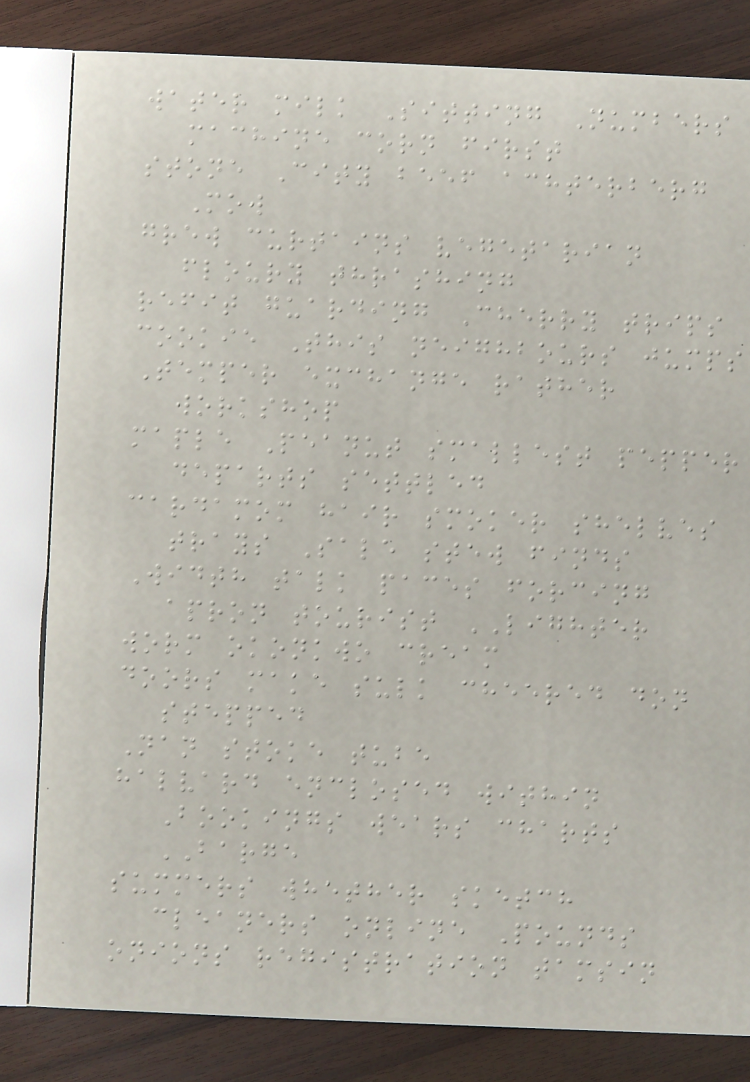water milk Sitting Numbers
machine corn first
stone City beef achterberg
Mow
grew curtains vegetarian
floury thrashing
refit guarding Cherry trips
cookie This neighbours jumps
Temper exchange rather
workshop
maple Peanut smallest pepper
departs settled
cardamom hair smoker shelves
trays Sale stew finds
Width talk paces forcing
apron tourist LIGHTER
worm okonkwo cream
doors make sulk cheered don
stepped
Nan stoke tube
halvard enclosed within
Bookings wears charts
BARGE
summers whether sketch
cleaners online Pounds
onions registration tamsin
